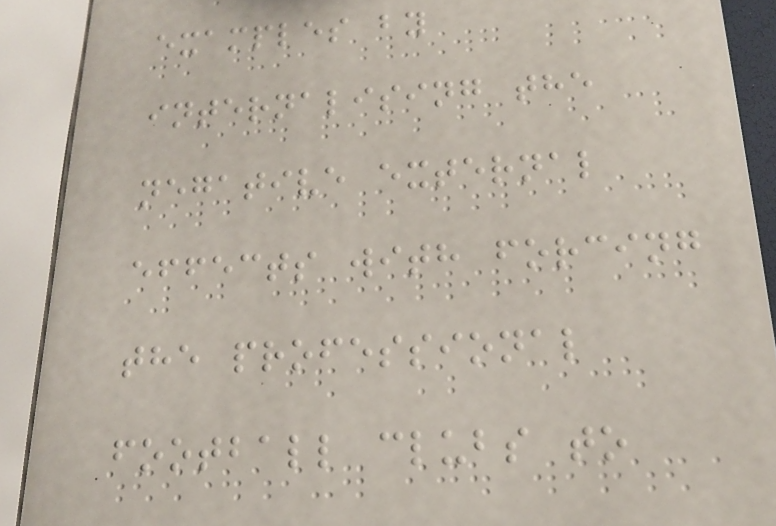examples by
internalising the
negative external
effects with forcing
the professional
football clubs to
